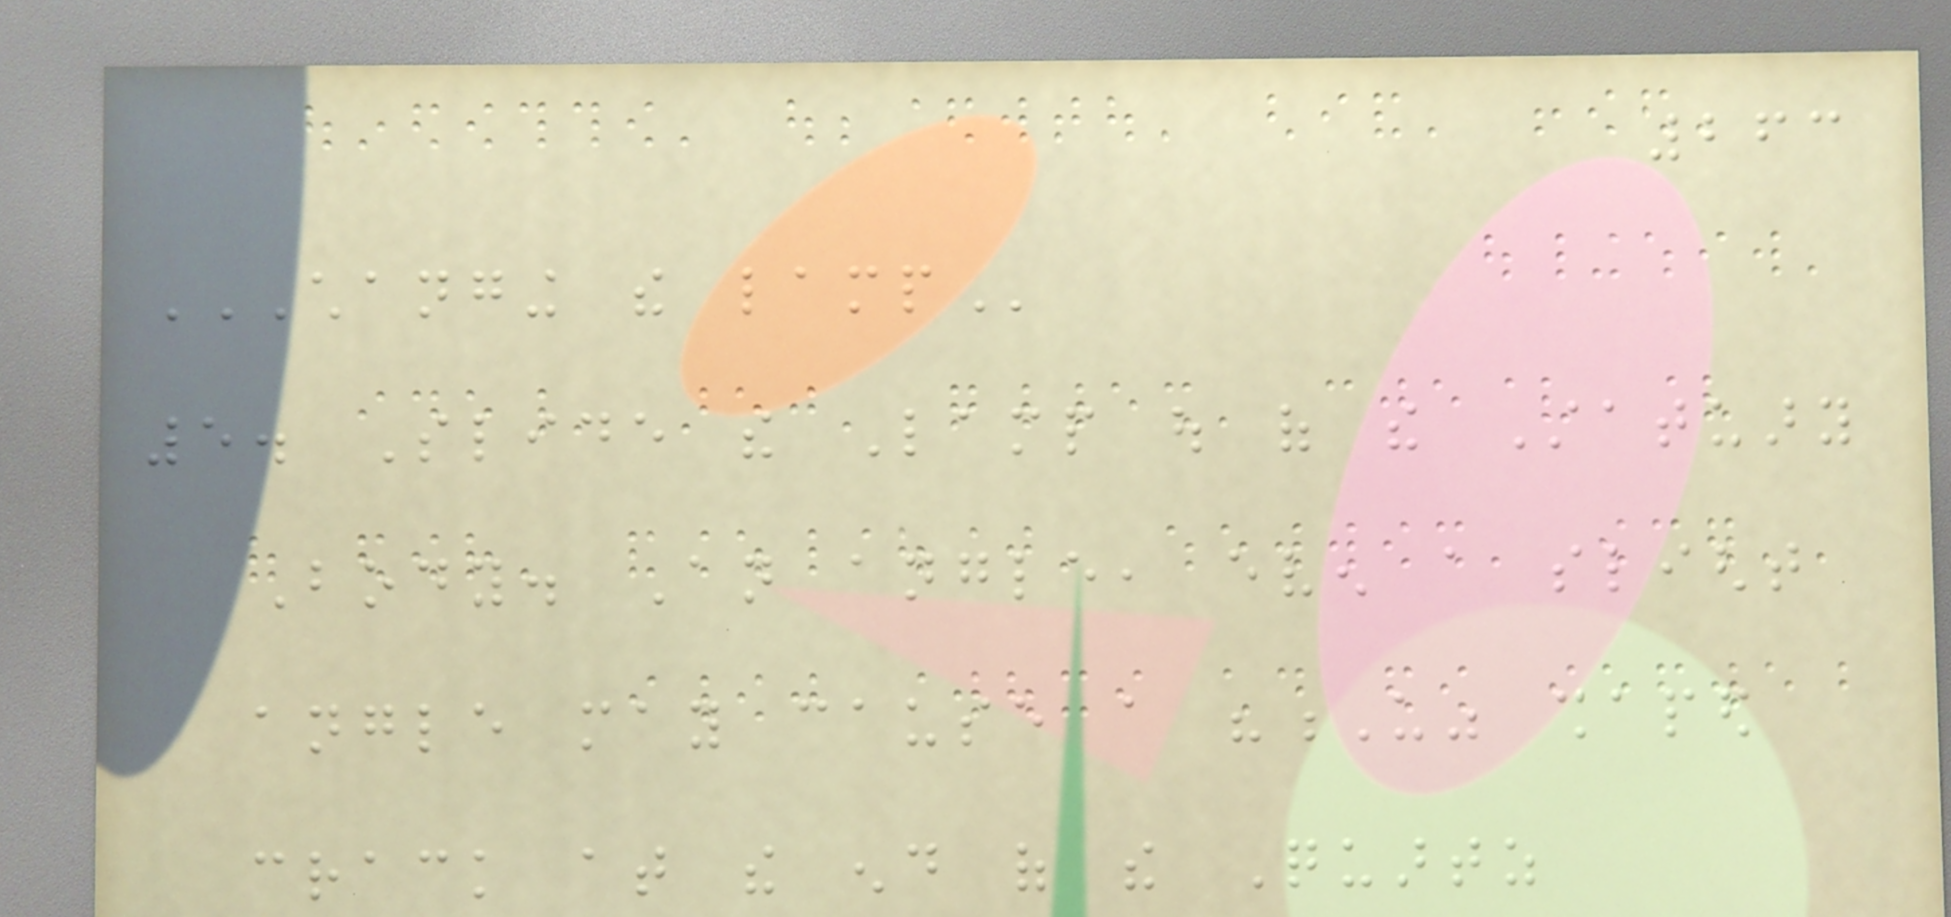263
CHANGING THE LAMP
5. Slide the Lamp out of the Statuary
Body. An angle, even a slight
angle may cause a "U" shaped
crack at the end of the Quartz
